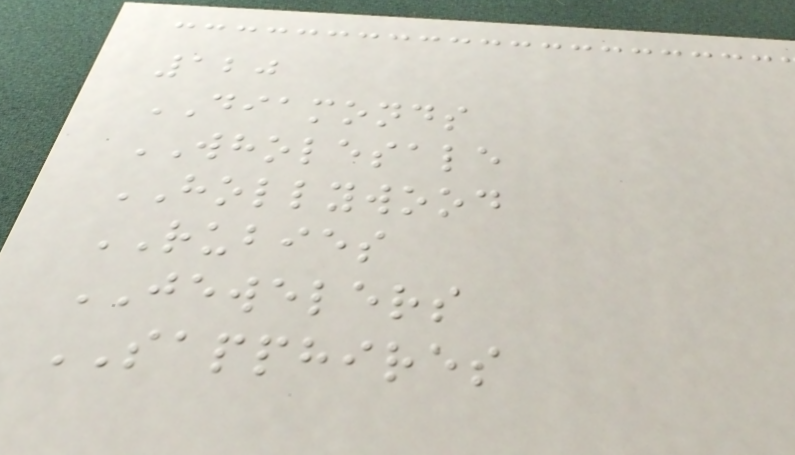120
DIAMONDS
WHOLESALE
HOLLYWOOD
RUBIES
JEWELERS
SAPPHIRES
